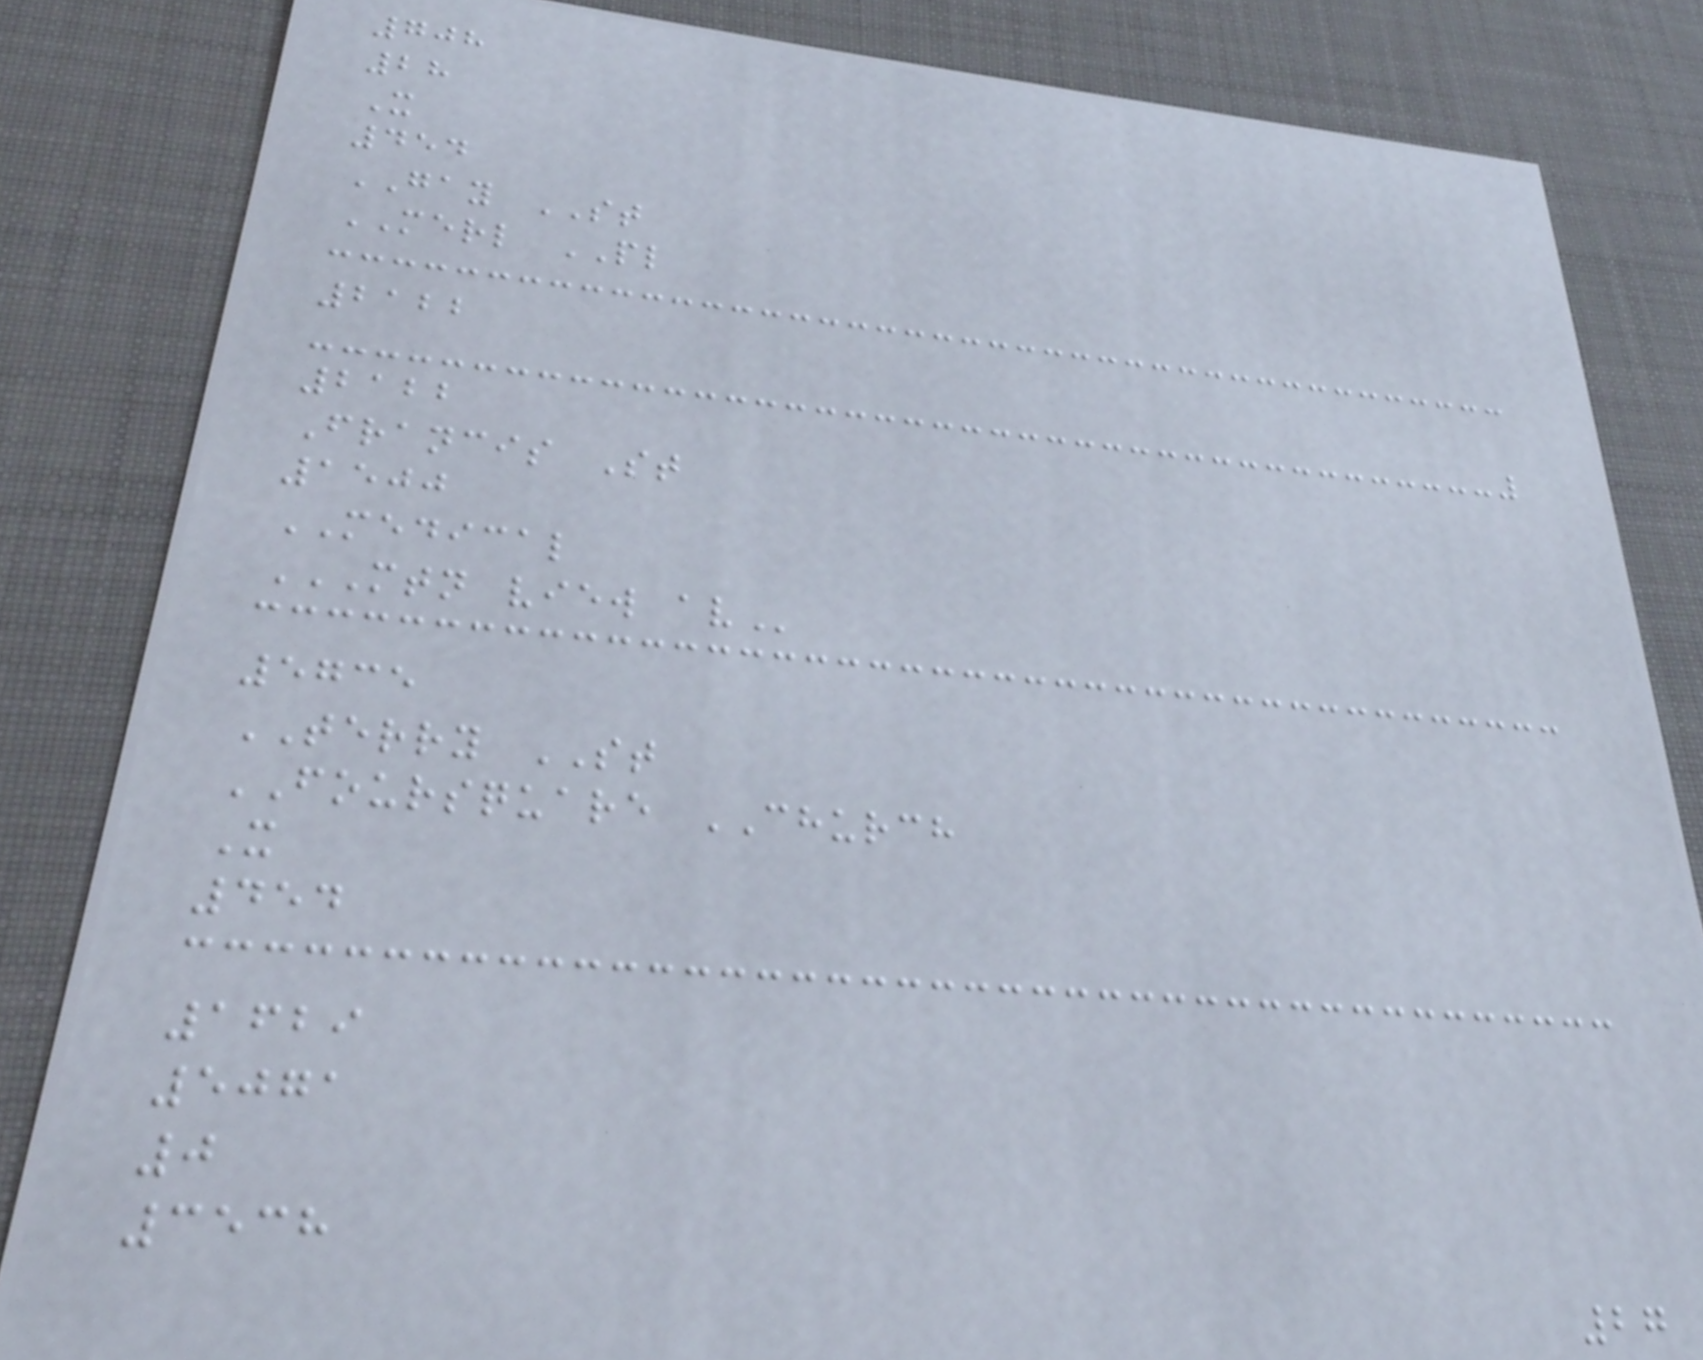708
28
X
454
GAY ST
MERL PL
2122
2122
Francis St
1500
MEDICAL
MTN VIEW AV
5735
TERRY ST
FOURSQUARE CHURCH
X
454
1629
5071
0
3538
27
